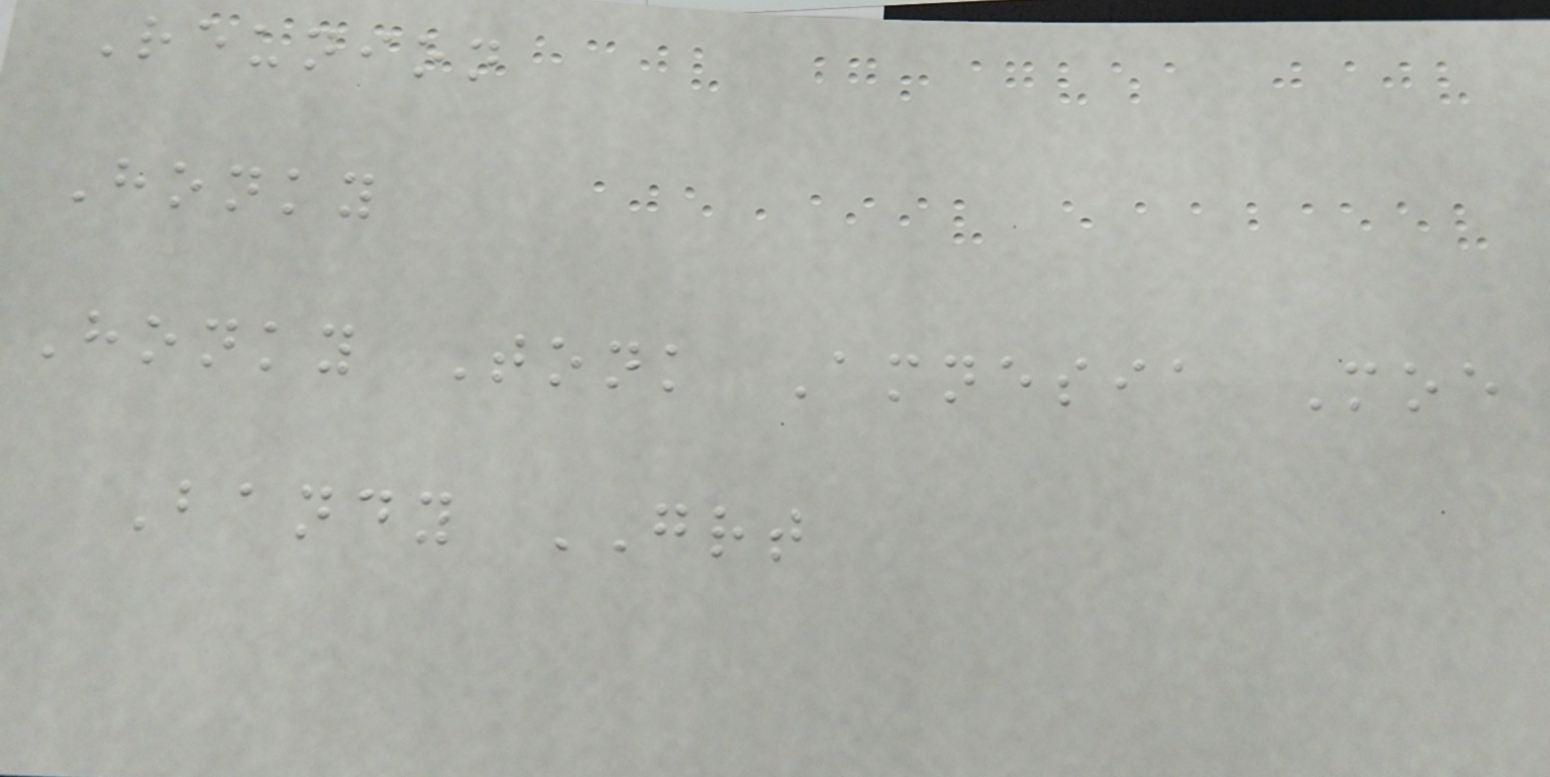Reunion
Honky
Honky Tonk Amnesia Moe
Bandy GRT
